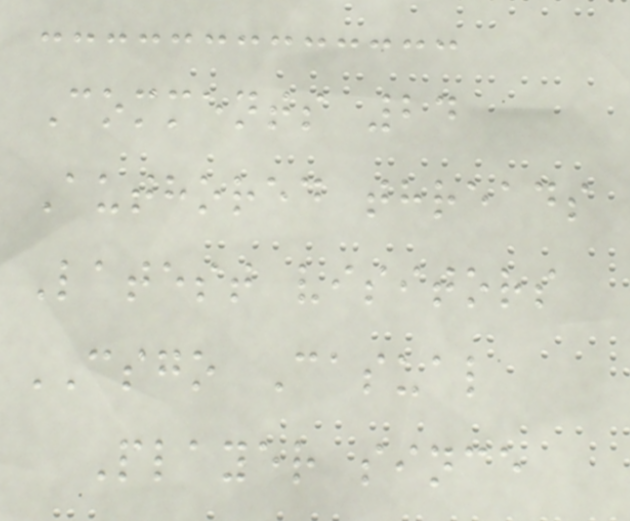Comments 24
Authored threads
Latest visitors
CSGO Casual
Player since
